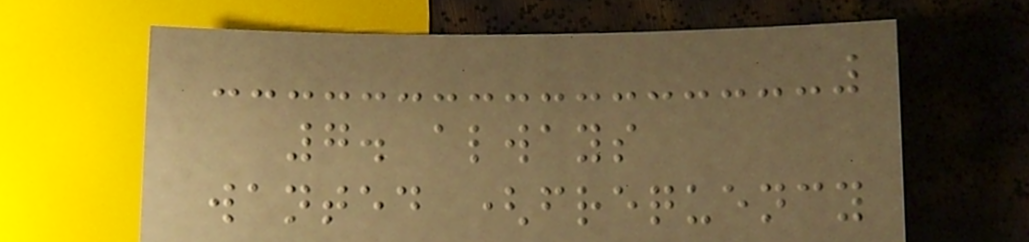7. always
wanted (frequency
